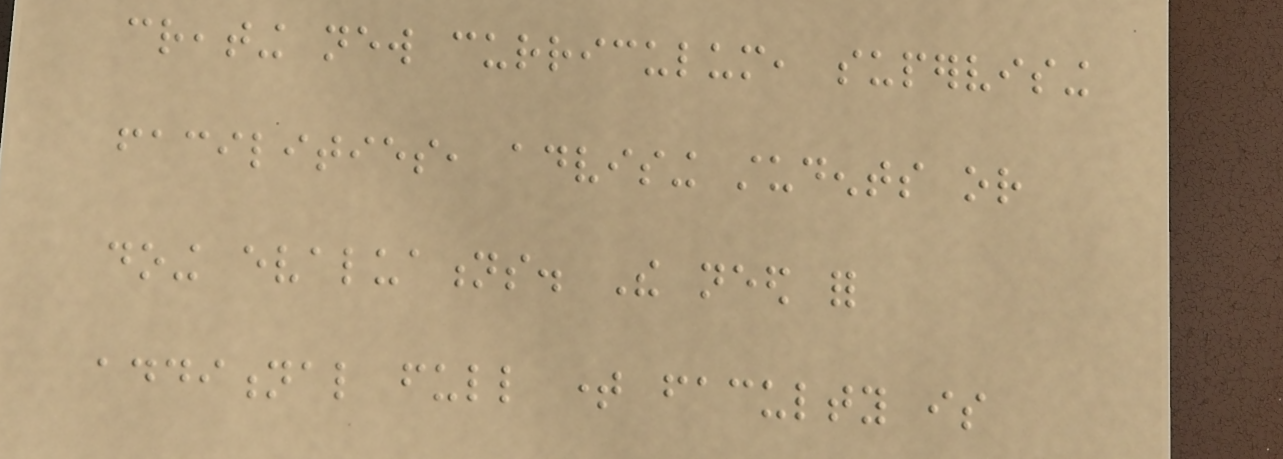creating new curriculum, supervising
facilities, advising students or
doing evaluations. The need for
additional full time faculty is
